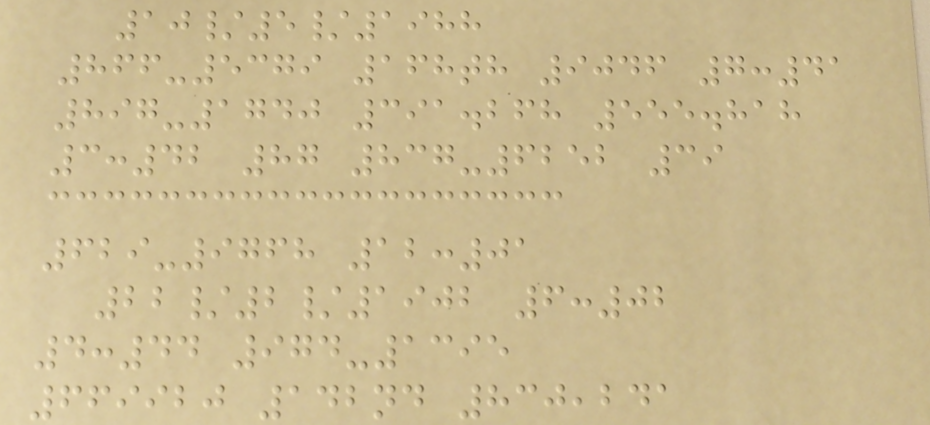10/5/1988
866-5379 168th 9046 7:41
897-1740 391.268 555.818
3:42 87 837-6252 39
629-9768 12:01
22/2/1902 6:02
4:44 974-1395
669920 142nd 830,241
